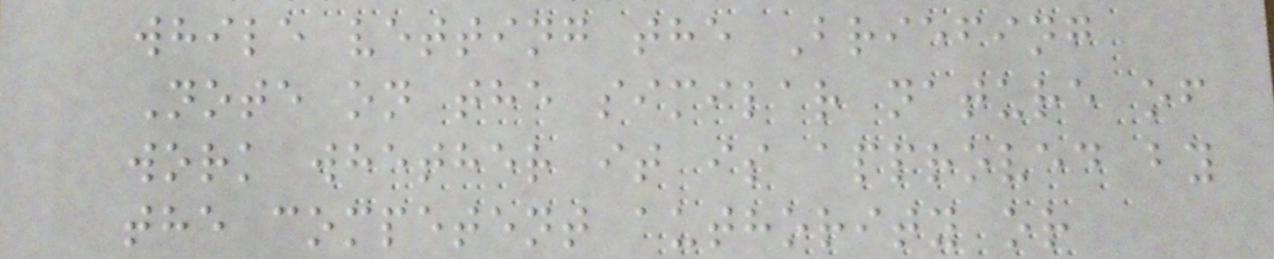while vetting the Briefing
Note on the similar nature of
work whether it is approved by
the competent authority or
